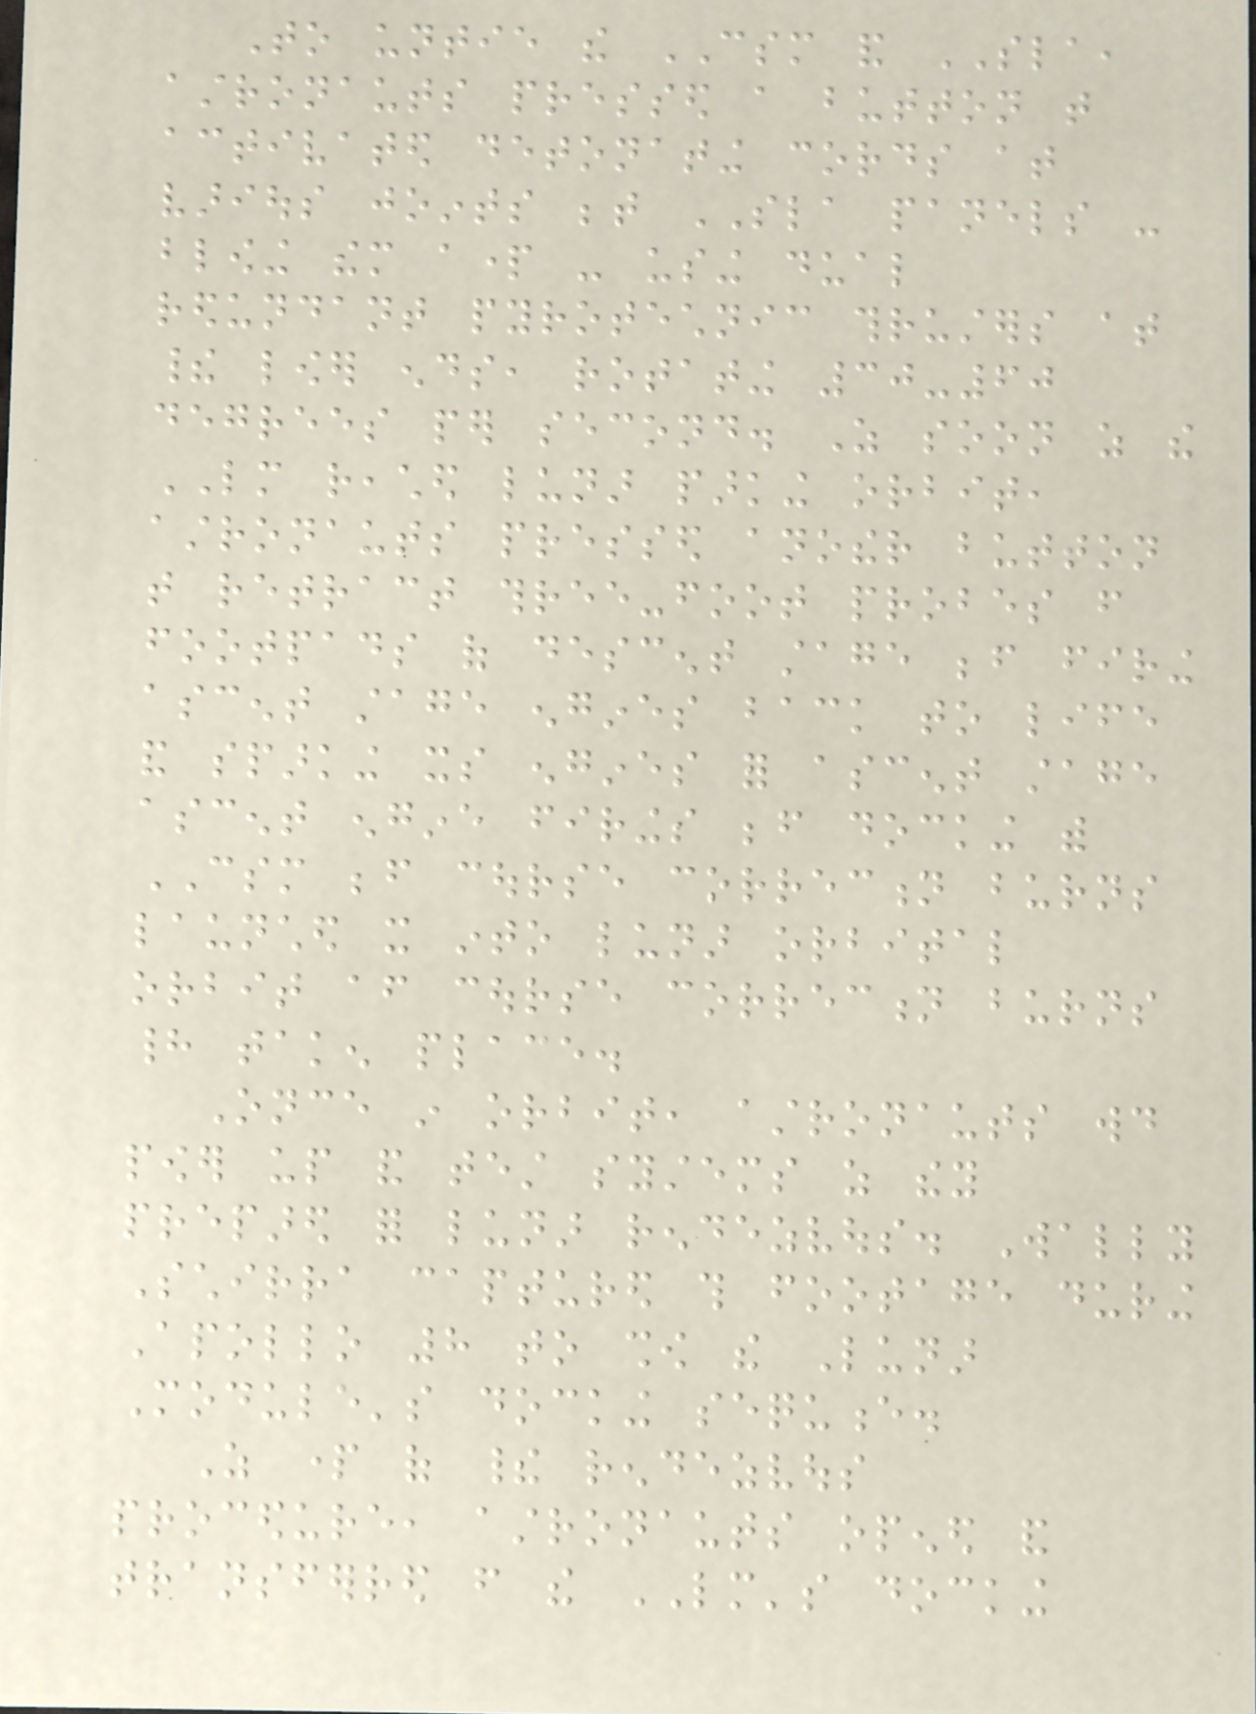To untie the CSM and SLA,
astronauts pressed a button that
activated detonating cords at
various joints between SLA panels -
blowing them apart - using dual
redundant pyrotechnic thrusters at
their lower ends, rotating 30-60
degrees per second. As soon as the
LM reached lunar parking orbit,
astronauts pressed another button
that retract three-foot probes from
footpads of descent stage before firing
ascent stage engines back to life
and sparking its engines for ascent stage
ascent engine firings before docking with
CSM before course correction burns
launched it into lunar orbital
orbit after course correction burns
had taken place.
Once in orbit, astronauts would
power up and test systems as they
prepared for lunar rendezvous. Wally
Schirra captured this footage during
Apollo 8 to show the Lunar
Module's docking sequence.
As part of their rendezvous
procedure, astronauts opened and
transferred from the LM's docking
